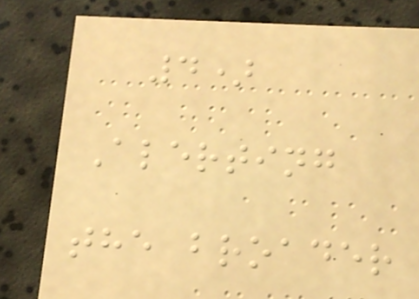4)
Alerting
the broader
